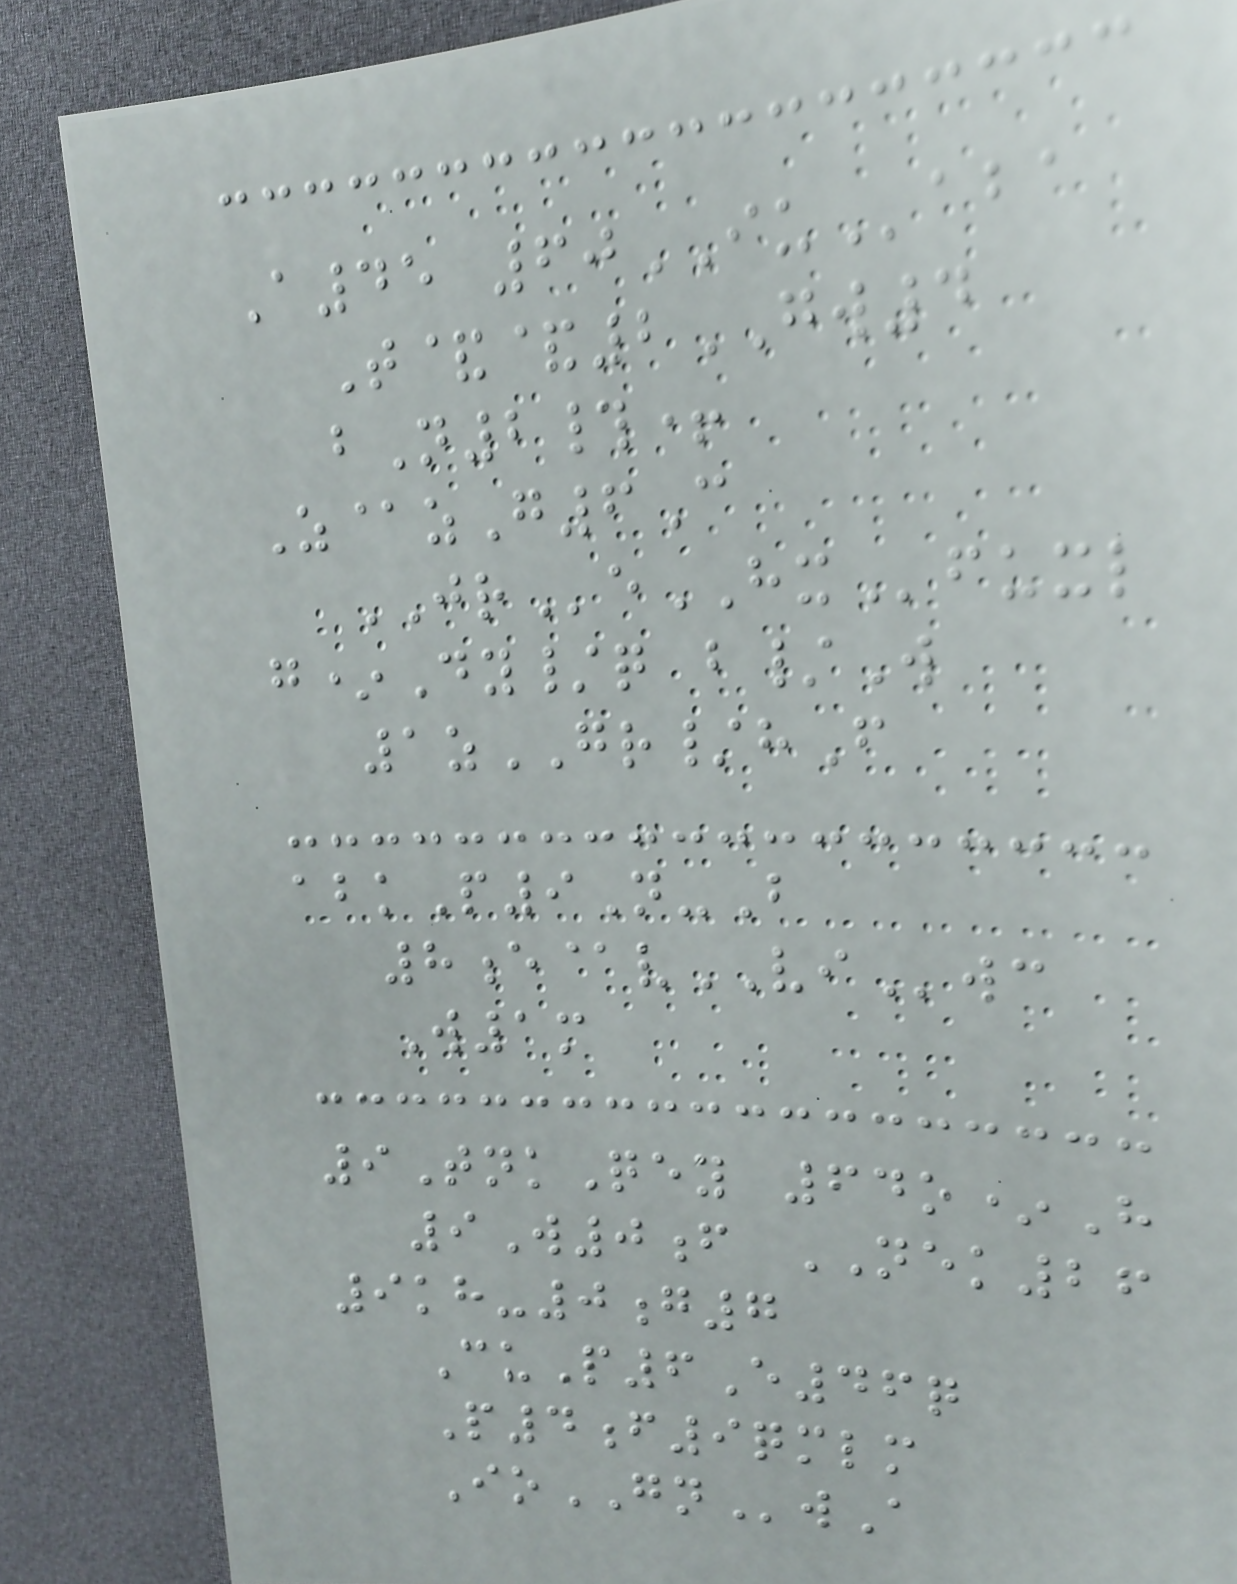A45 60IUaba
T&&2GW4
bN2#+
Z@zG6C
JReHXfuxl
g*Dy/q b/W
1zGR/hF
abkP9N-B
8e@vVIwc
W1m
9TnkQey 64o*H
9W0f NEK26
9kh-0g7
CuP6E46q
P4f9qmlm
IoGNwA
